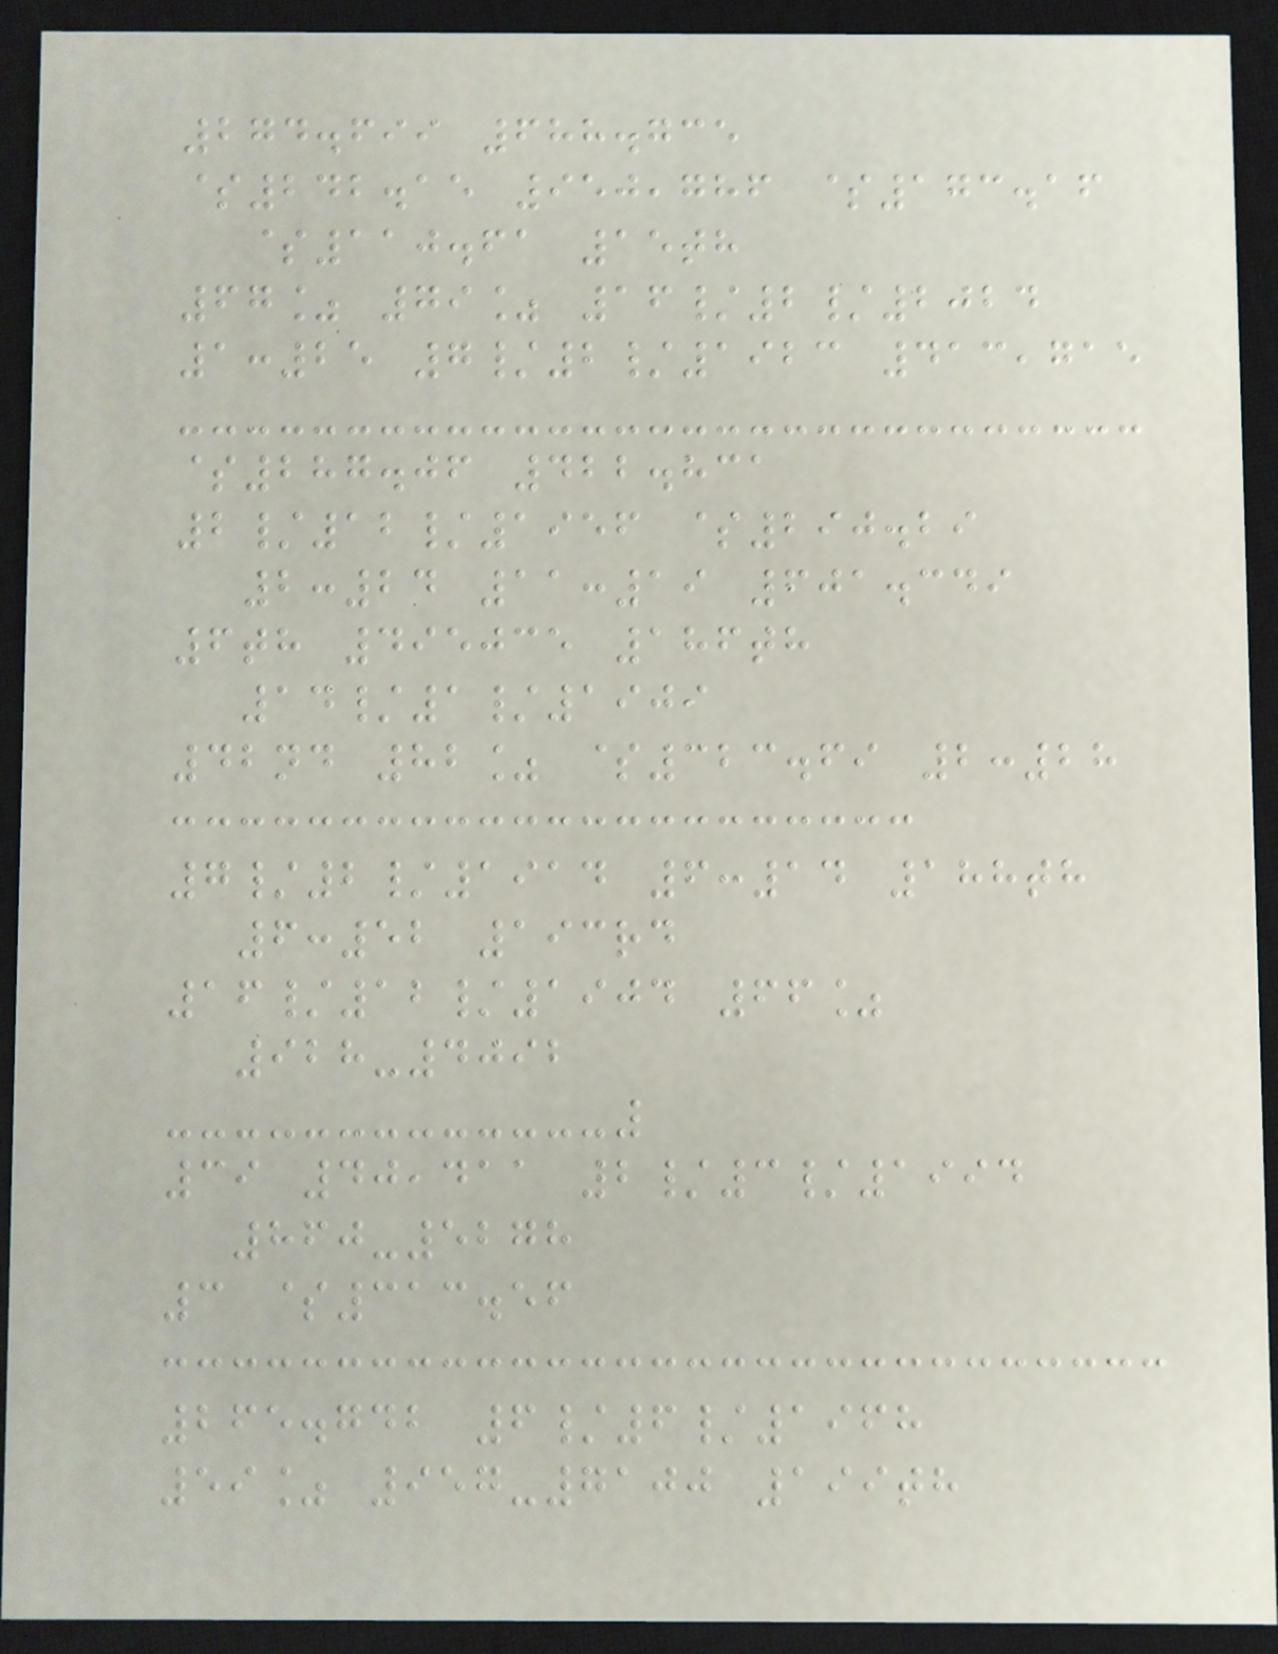274.699 688.735
$242.15 950,786 $173.16
$110.61 15th
67% 79% 16/2/2024
1:25 7/2/1923 413,715
$287.06 422.831
2/12/1956 $290.29
2:24 11:19 601.349
6th 495035 186th
14/1/1909
42nd 82% $323.69 2:28
7/2/1914 6:14 188th
6:52 193rd
16/12/1904 66%
928-4092
39 40,411 2/3/1994
860-5278
3 $313.56
265.742 6/6/1968
59% 957-7100 199th
